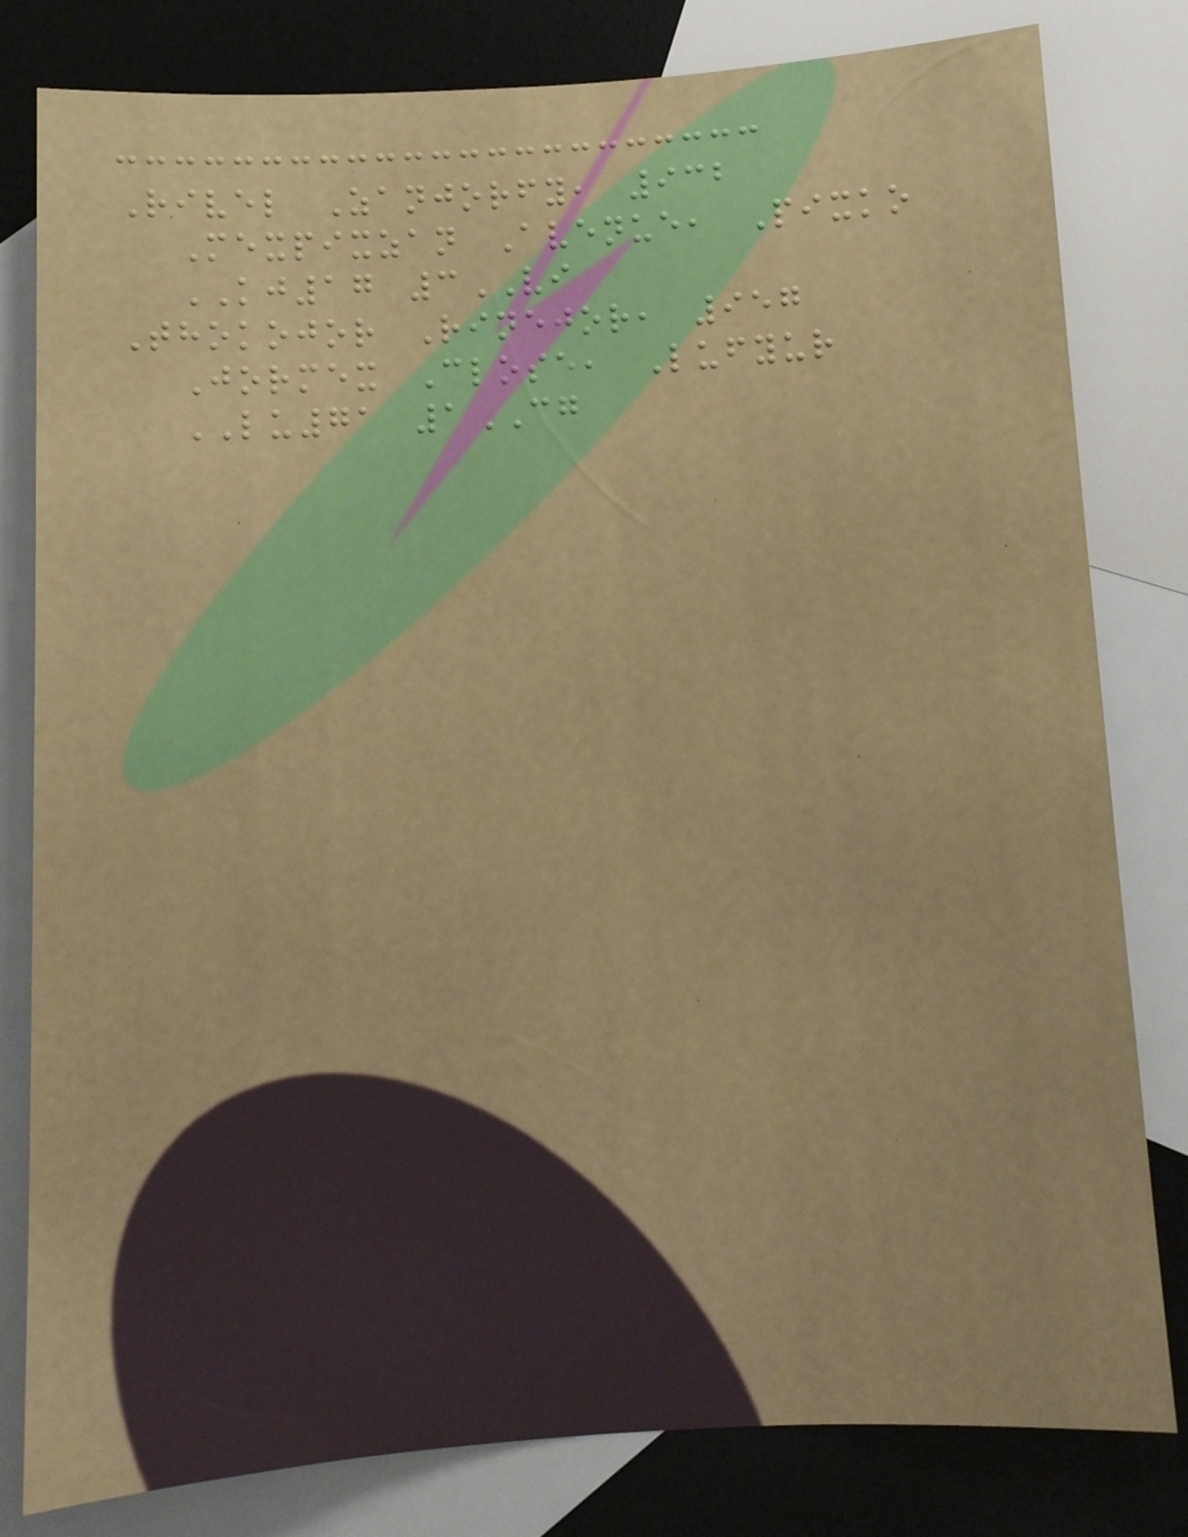Rivel Zanjorfy, 932
Mexpixzan Avenue, Pixko
KJ17 3VI
Thokojor Rinejor, 957
Jormex Close, Lufyur
LU71 1CG
